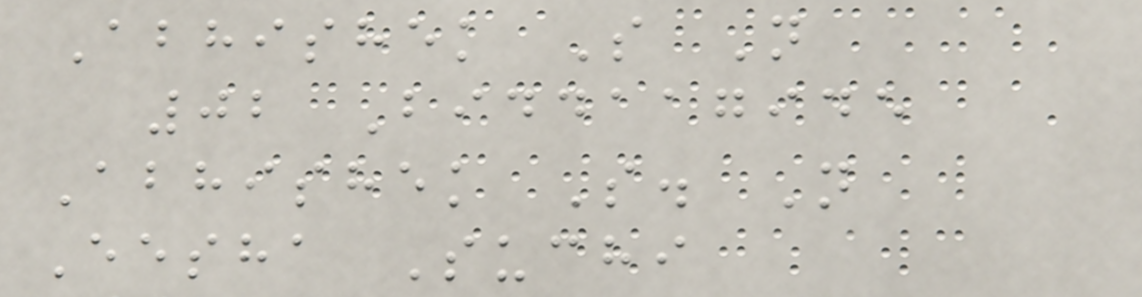Abhishek S N
02 Biddaagide
Abhishek S. N
Eesha Suchi
